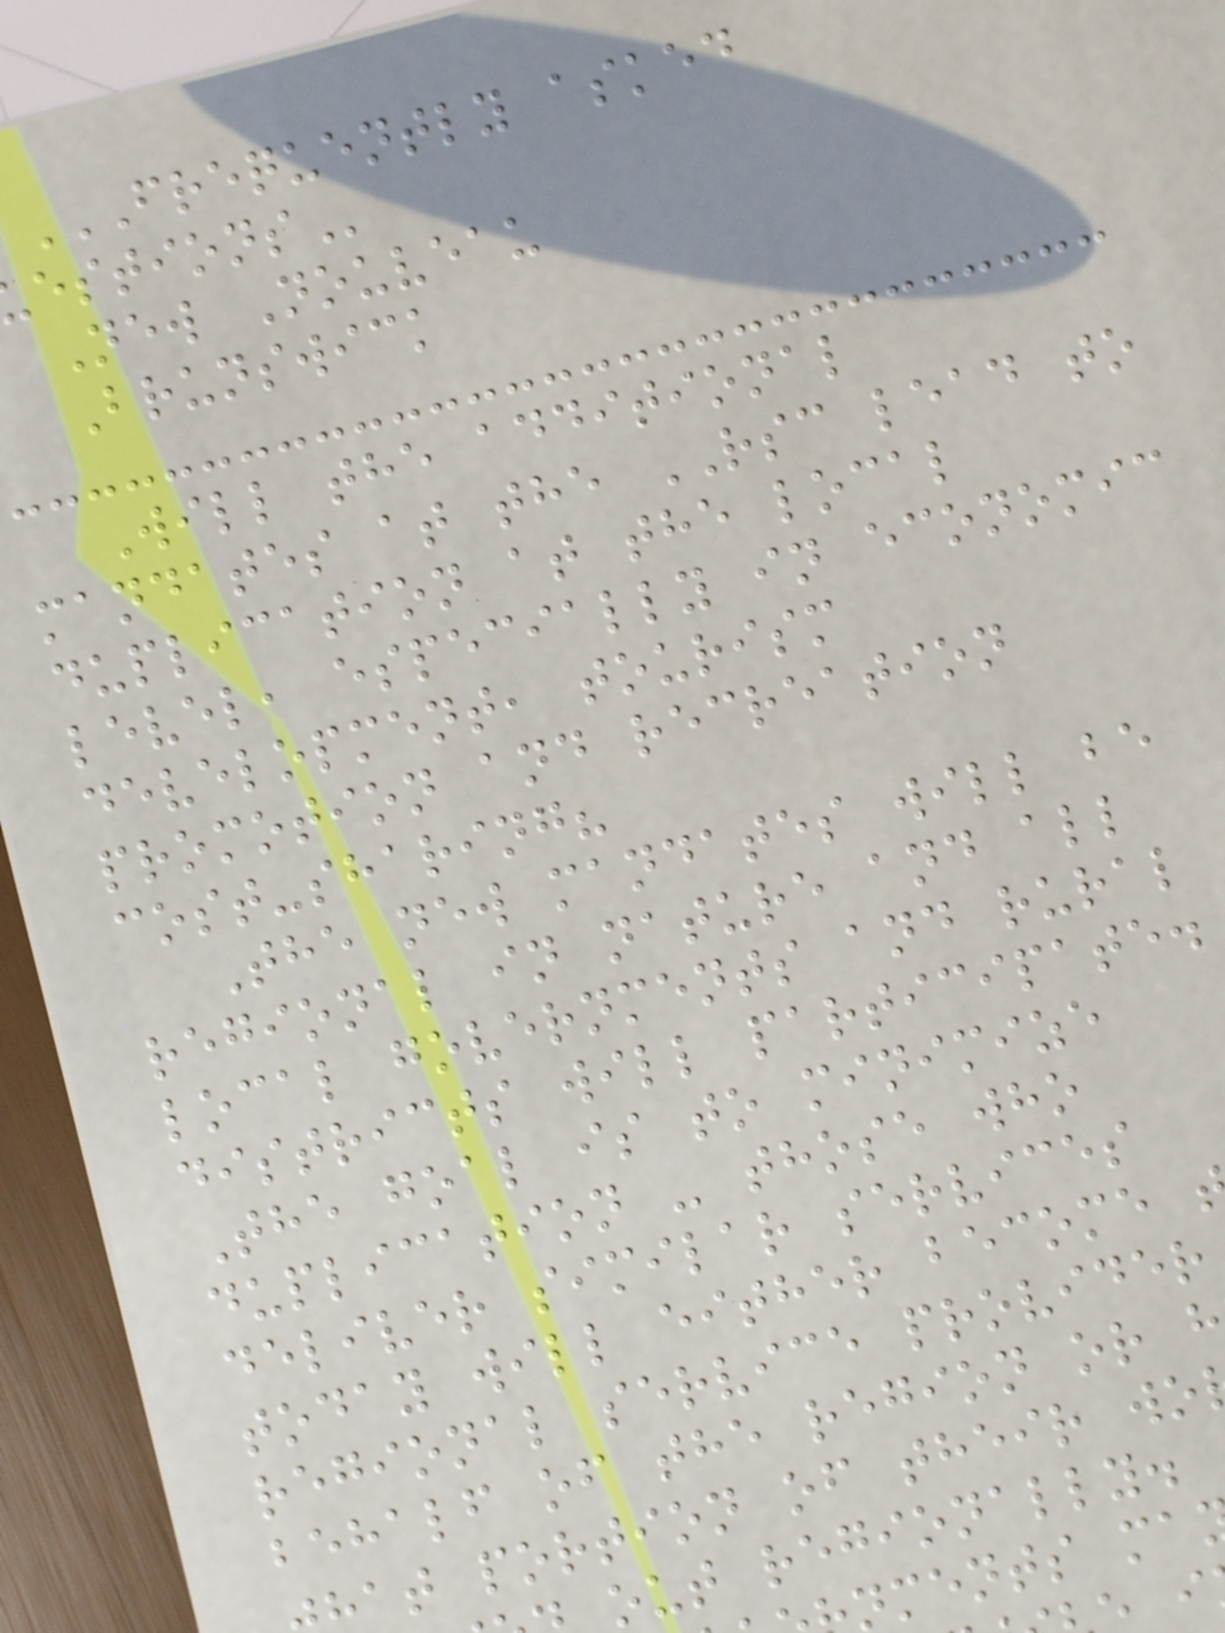FREQUENTLY ASKED
New Nouveau
Brunswick
Will the additional
mandates at the RSC lead to
duplication at the local
level, especially in economic
development, tourism
promotion and recreation
cost-sharing?
The new mandates will be
regional in nature and all
local governments and rural
districts will participate.
The goal is to minimize
duplication - those who
deliver similar services
today will either become
regional service provider
behalf of the region or h
at portion of their wo
out regionally.
nments ma
